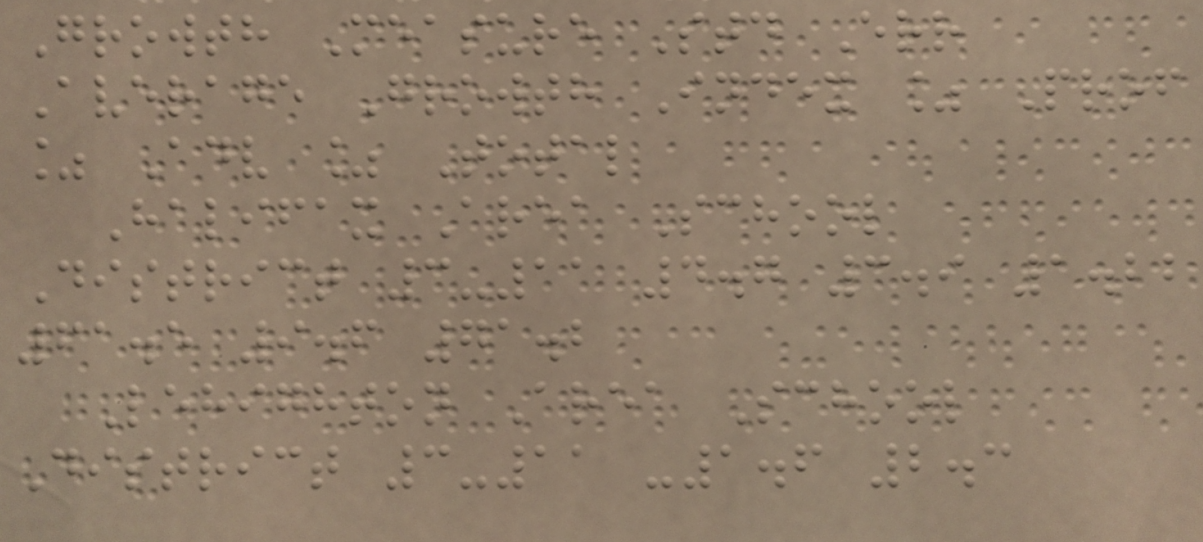Growth Measure Std Err
Average Growth Index % Prof
% Adv % Total
Halifax Area School
District 3-11 4.7 3.9 1.22
61.5 9.6 71.2
Lehighton Area School
District 3-11 -1.6 2.3
